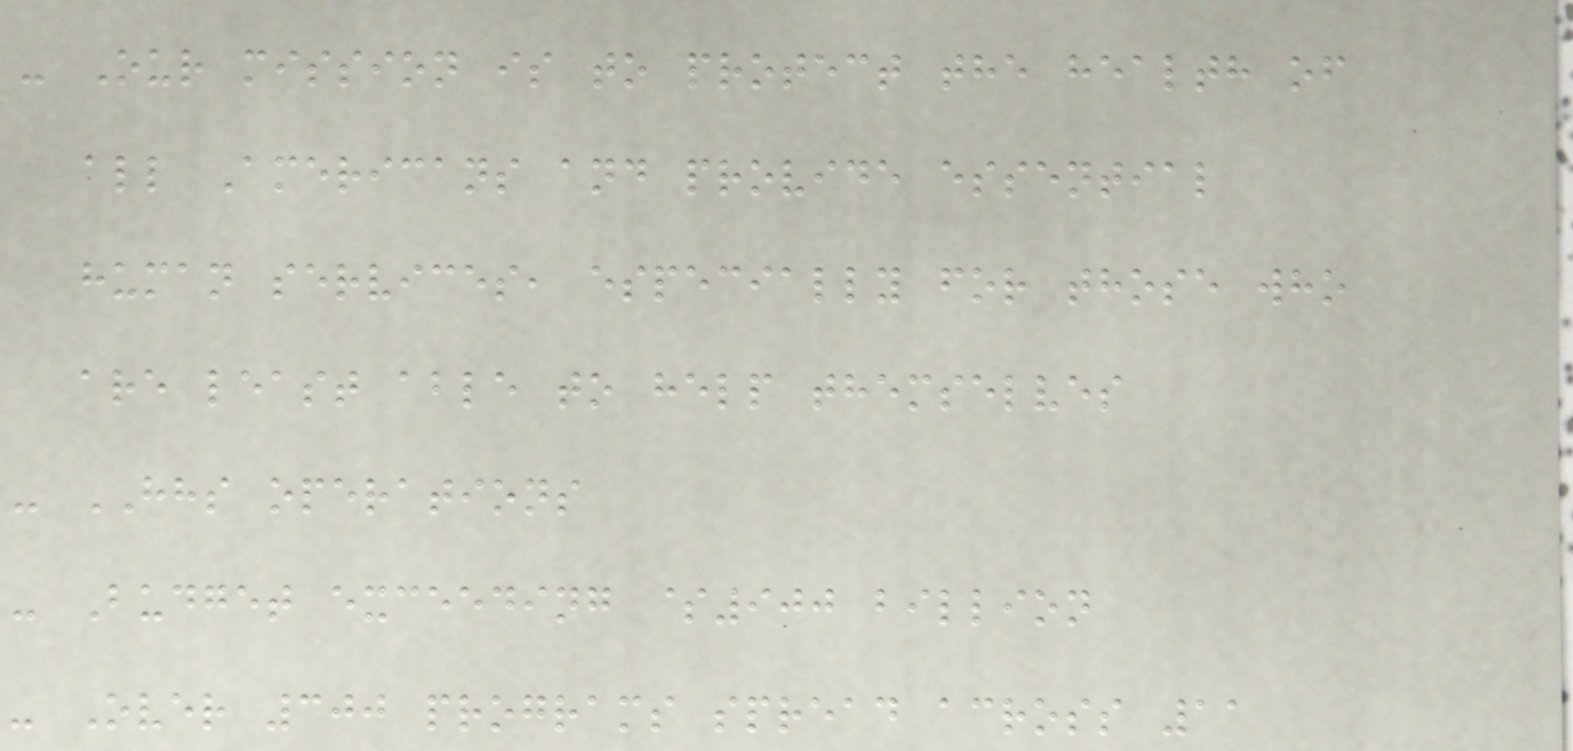- Our mission is to protect the health of
all Americans and provide essential
human services, especially for those who
are least able to help themselves
- HHS operations
- Budget exceeding $900 billion
- Over 300 programs spread across 11
